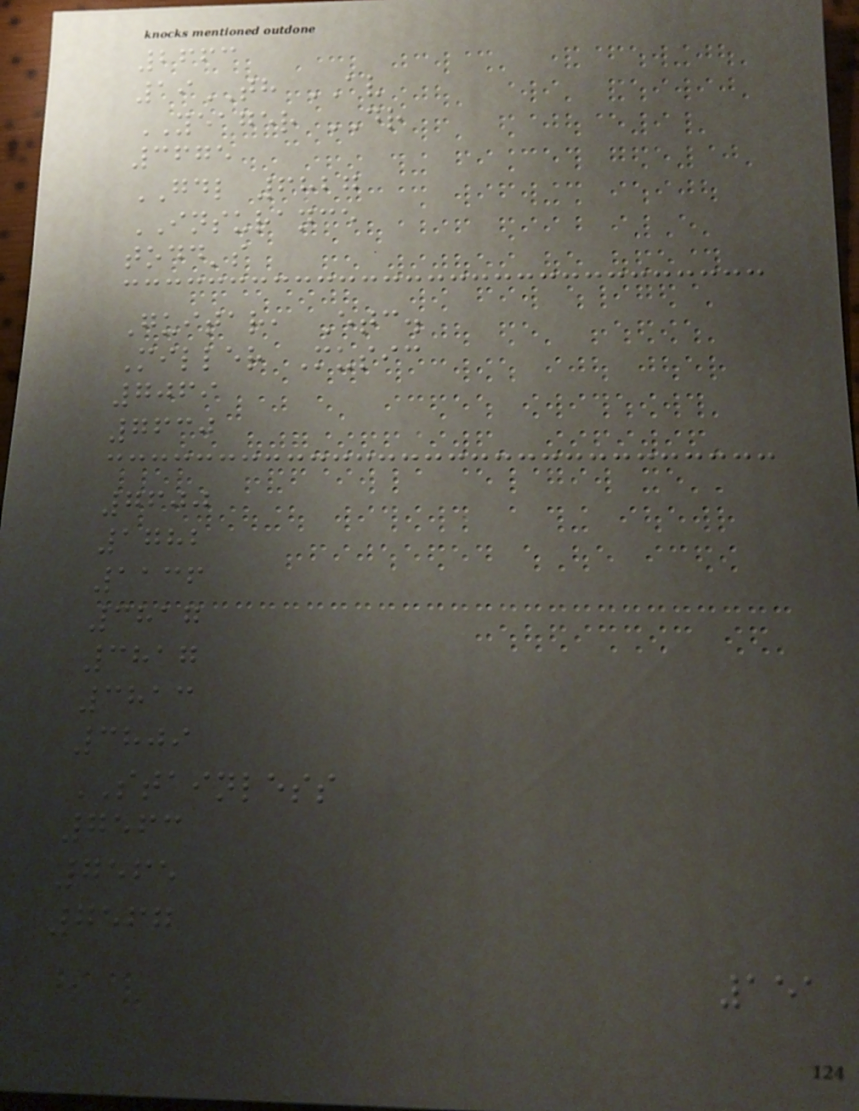2663
19TH AV
YEAGER DR
3675
GDL 6827
INSURANCE
todd's
Guitar, Etc.
Miller Music
7069
7630
7600
1782
1136
3817
3817
3813
3809
STAINLESS
7563
7565
7567
151
